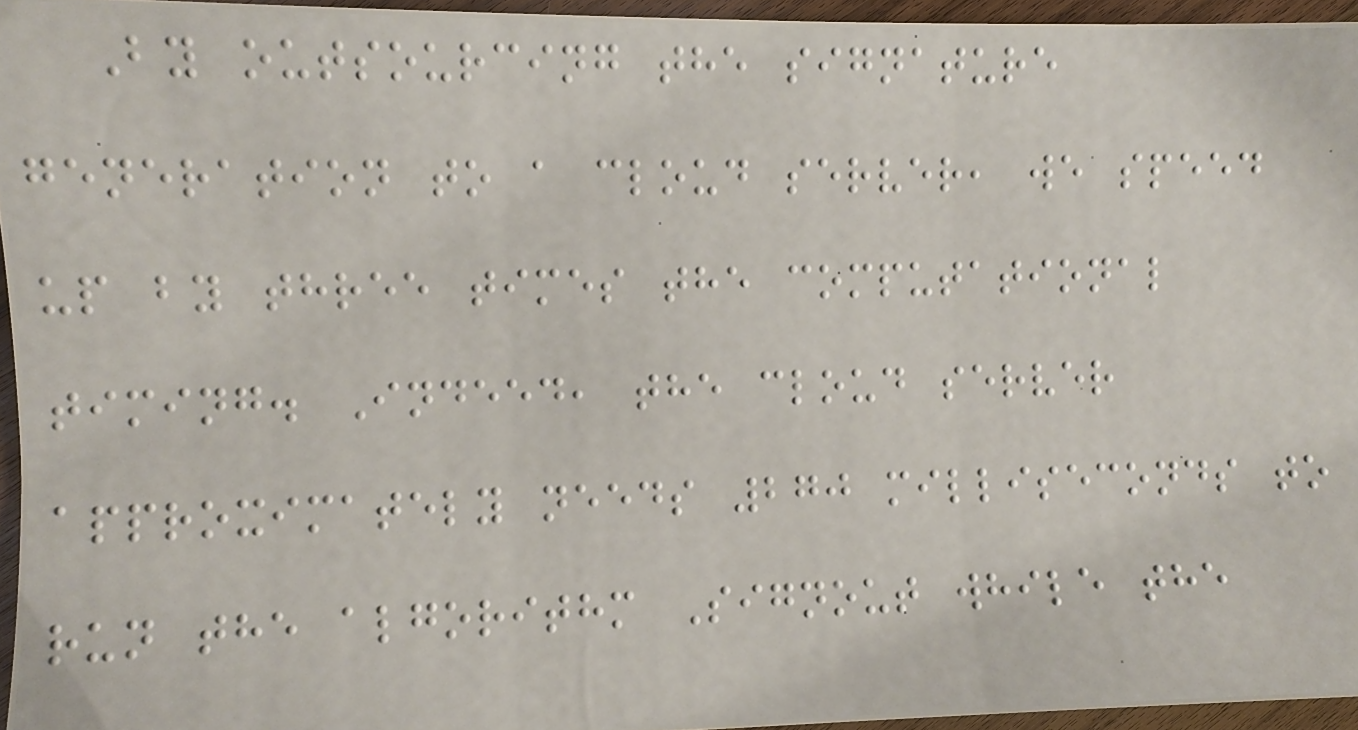By outsourcing the signature
generation to a cloud server, we speed
up by three times the computational
timing. Indeed, the cloud server
approximately needs 270 milliseconds to
run the algorithm Signout while the
